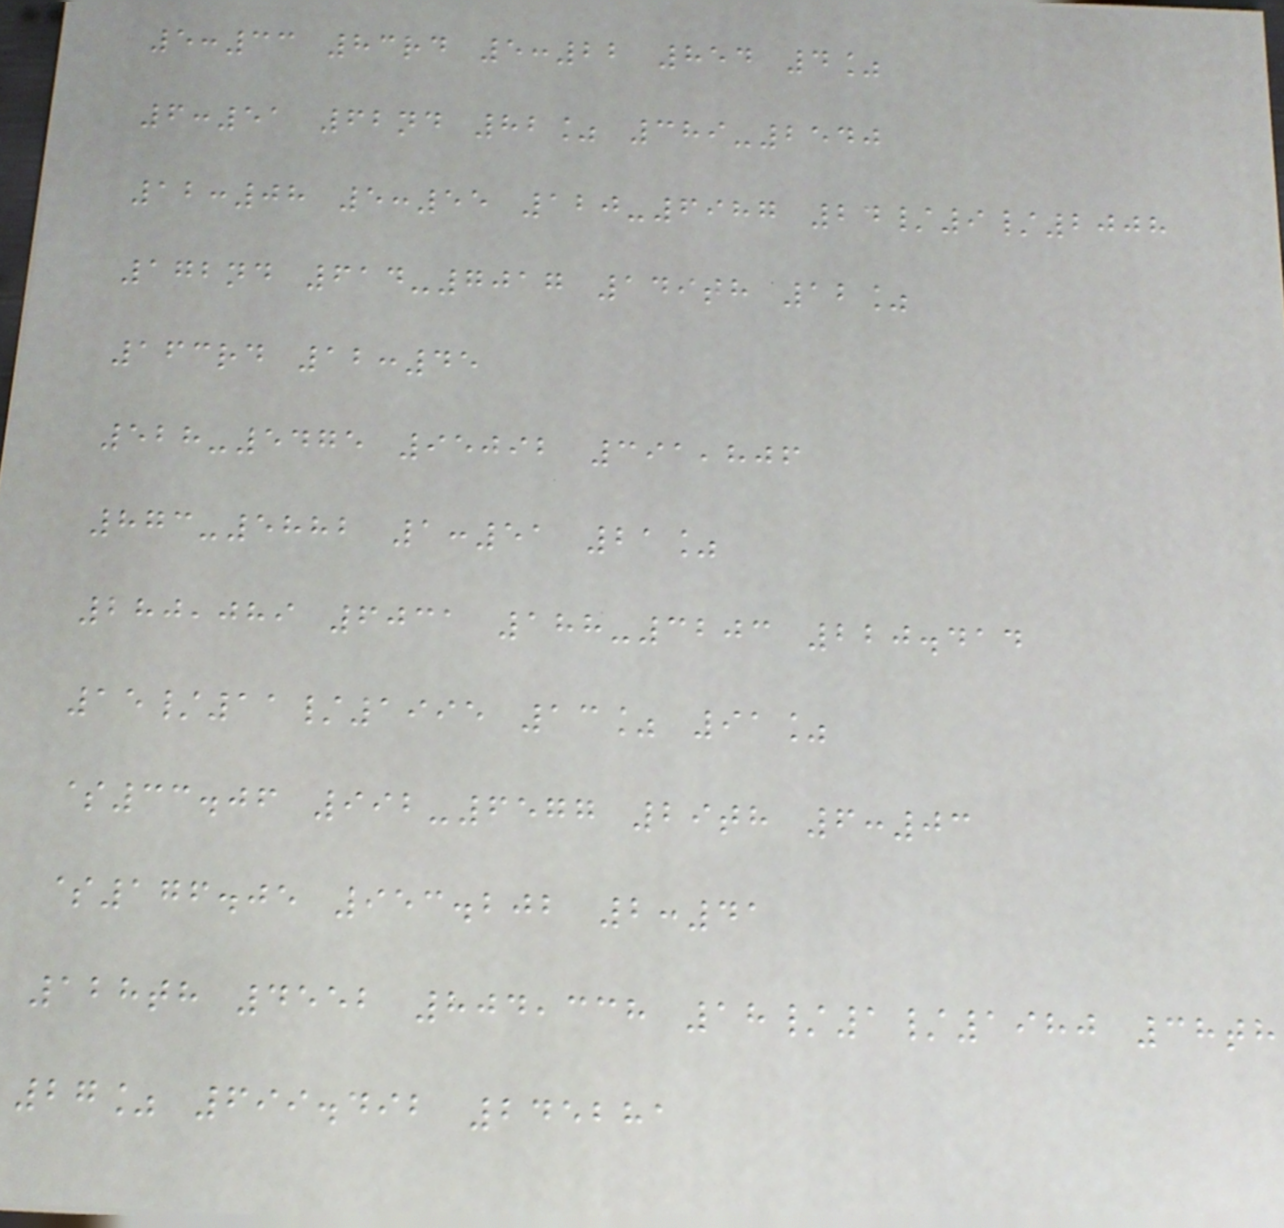5:33 83rd 5:22 854 4%
6:51 62nd 82% 389-2540
12:08 5:55 120-6987 24/9/2008
172nd 614-7017 149th 12%
163rd 12:45
528-5475 95092 391,806
873-5882 1:51 21%
280,089 6031 188-3203 220.414
15/11/1995 13% 91%
$33.06 992-6577 29th 6:03
$176.05 953.202 2:41
128th 4552 804,338 18/1/1980 38th
27% 699.492 245281
